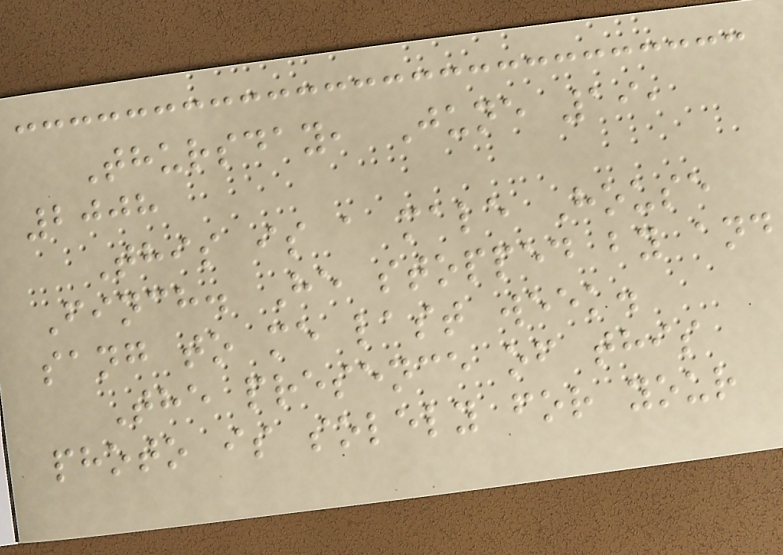Thursday, June 19,
2008
This is a male House
Finch. He stopped by and
sang to me last week.
The presence of this
photo is solely for your
